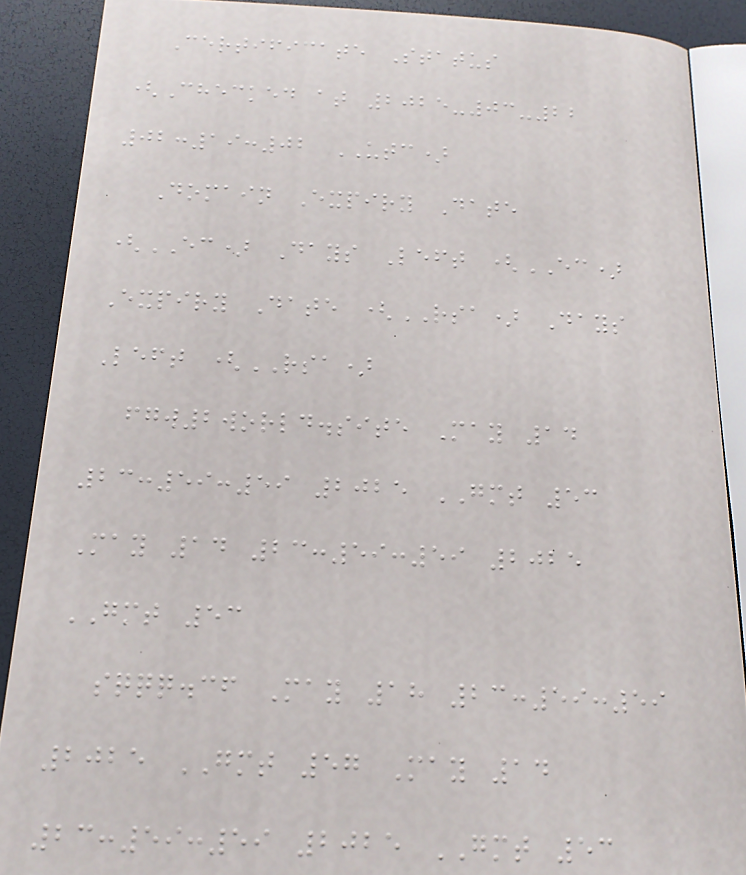Certificate Status
(Checked at 2025-03-22
02:19:02 UTC)
Domain Expiry Date
(EC) Days Left (EC)
Expiry Date (RSA) Days
Left (RSA)
fgw2world.site May 14
23:59:59 2025 GMT 53
May 14 23:59:59 2025
GMT 53
sqqq.cf May 18 23:59:59
2025 GMT 57 May 14
23:59:59 2025 GMT 53
